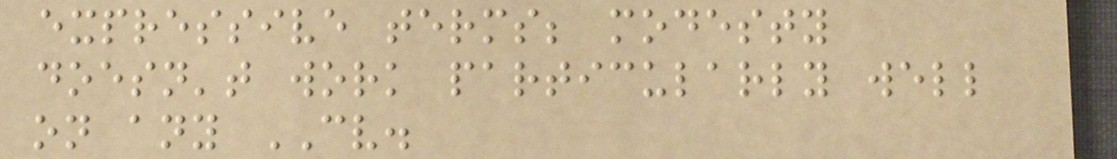expressive terms; modesty
doesn't work particularly well
on any CV.
